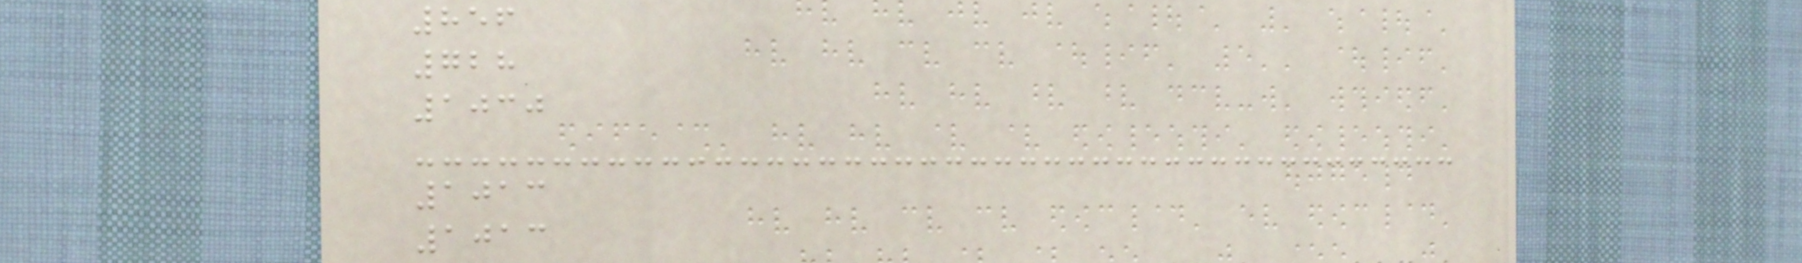856
728
1030
1013
1013
